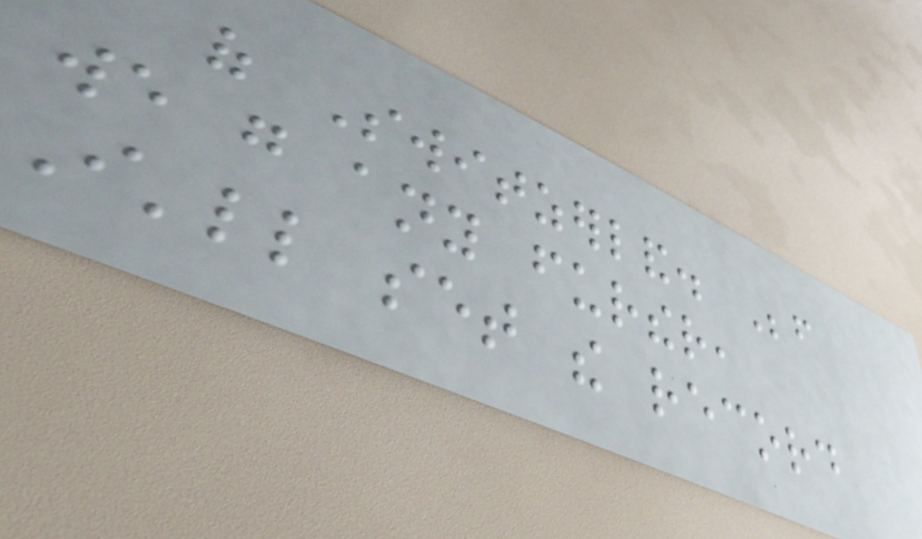of Switzerland. Before
we go any further,
I'll set the record
